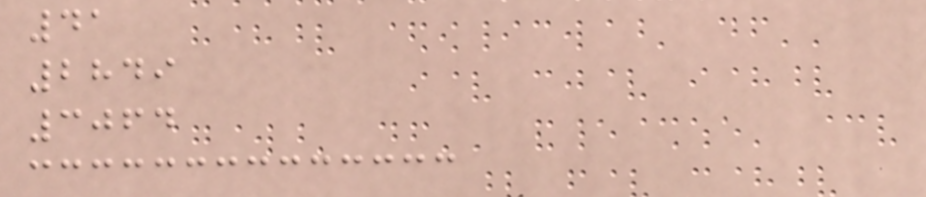41
2849
3064
